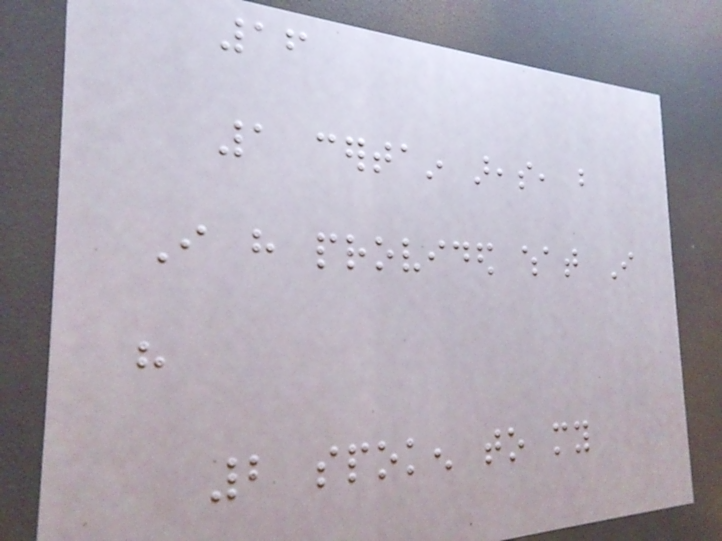16
1 certain areas, but
I have provided what I
have
2 spoken to my
